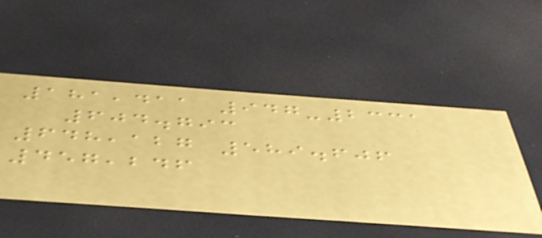181,411 947-2331
604.793
648,127 589.606
457,246
